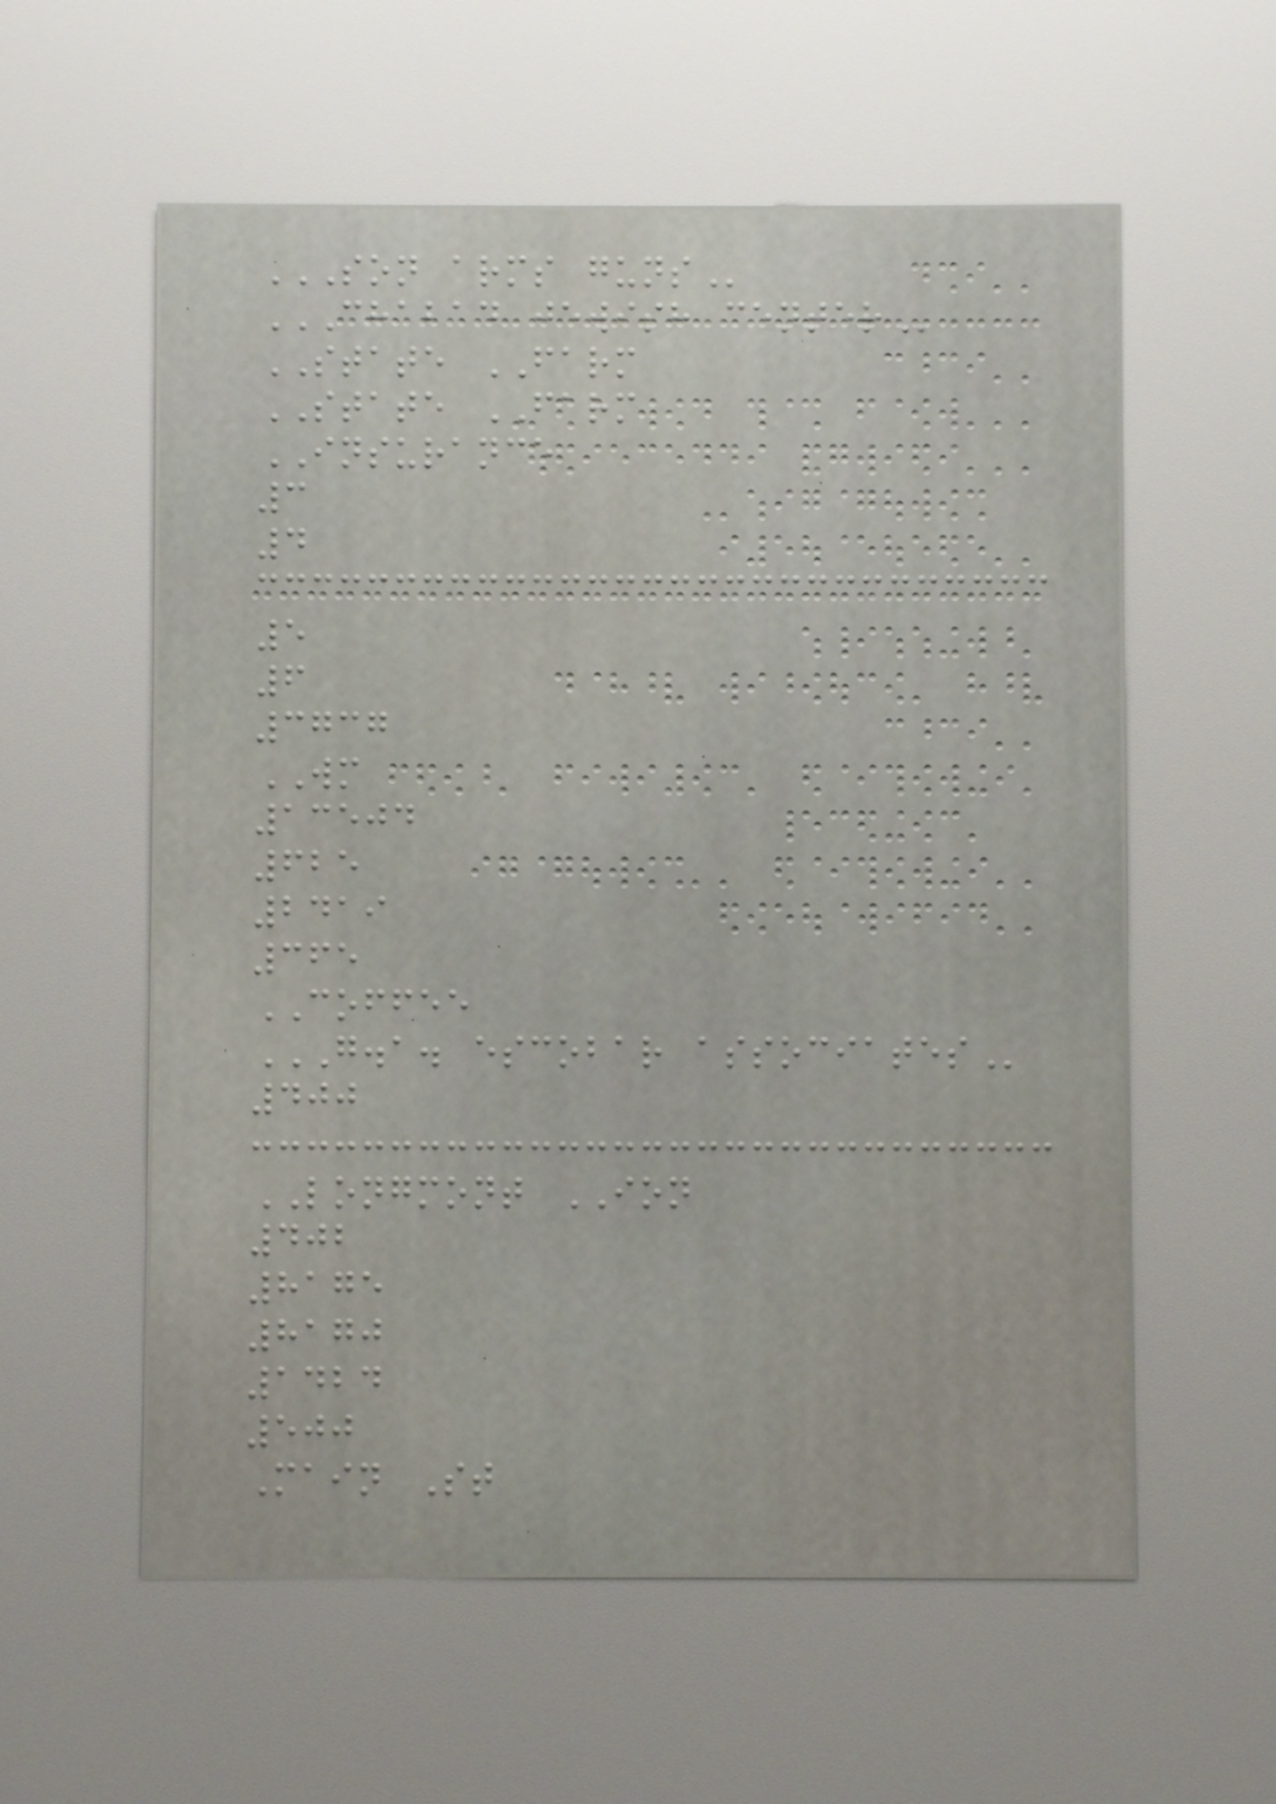SON ARMS GUNS
CHABAD JEWISH CENTER
STATE FARM
STATE FARM
INSURANCE
3
4
5
6
3737
WM
13504
625
2419
365
COFFEE
G.A. ESCOBAR ASSOCIATES
400
LONGMONT ION
402
8175
8170
1424
500
Main St
